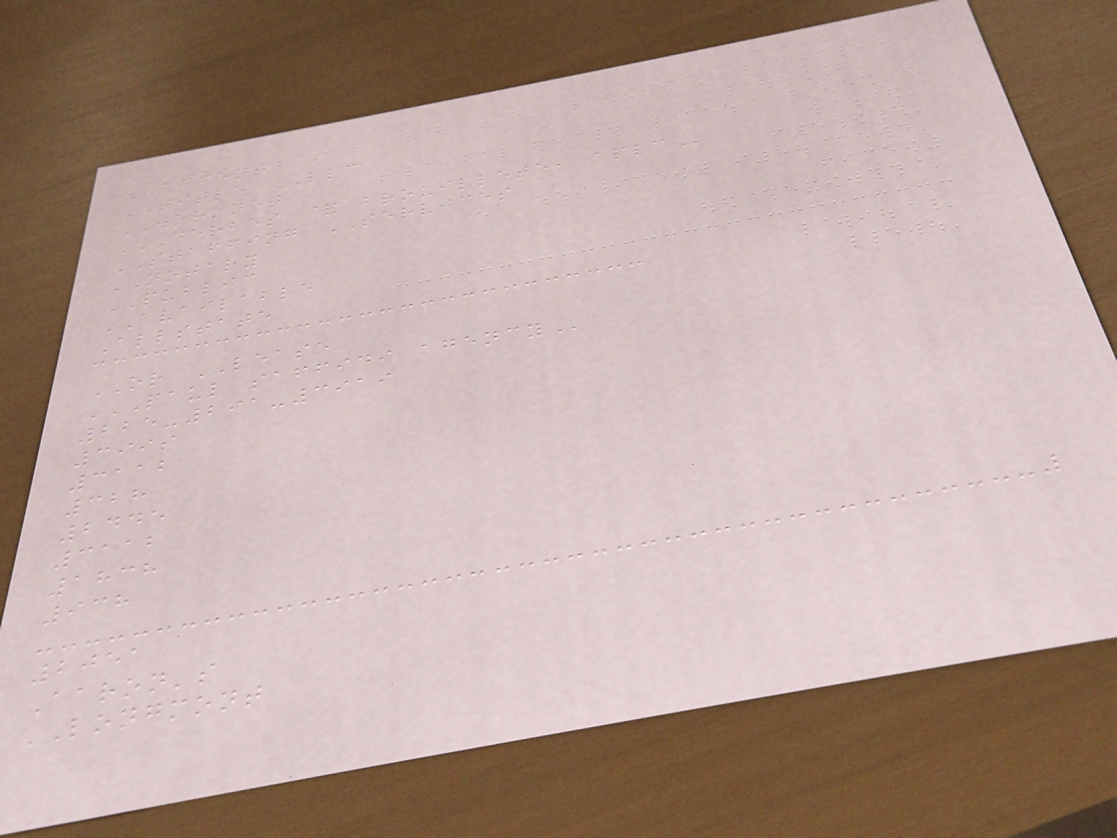ACCENT
TITLE LLC
WORKNET
DERBES & BROUILLETE, APLC
STAFFING SERVICES
NOTARY
PUBLIC
AVAILABLE
Allstate
OR LEASE
PAUL SAFFIDI AGENCY
225-291-3919
3999
3112
328
2445
3112
1838
938
2051
Aaron's
LONGMONT
